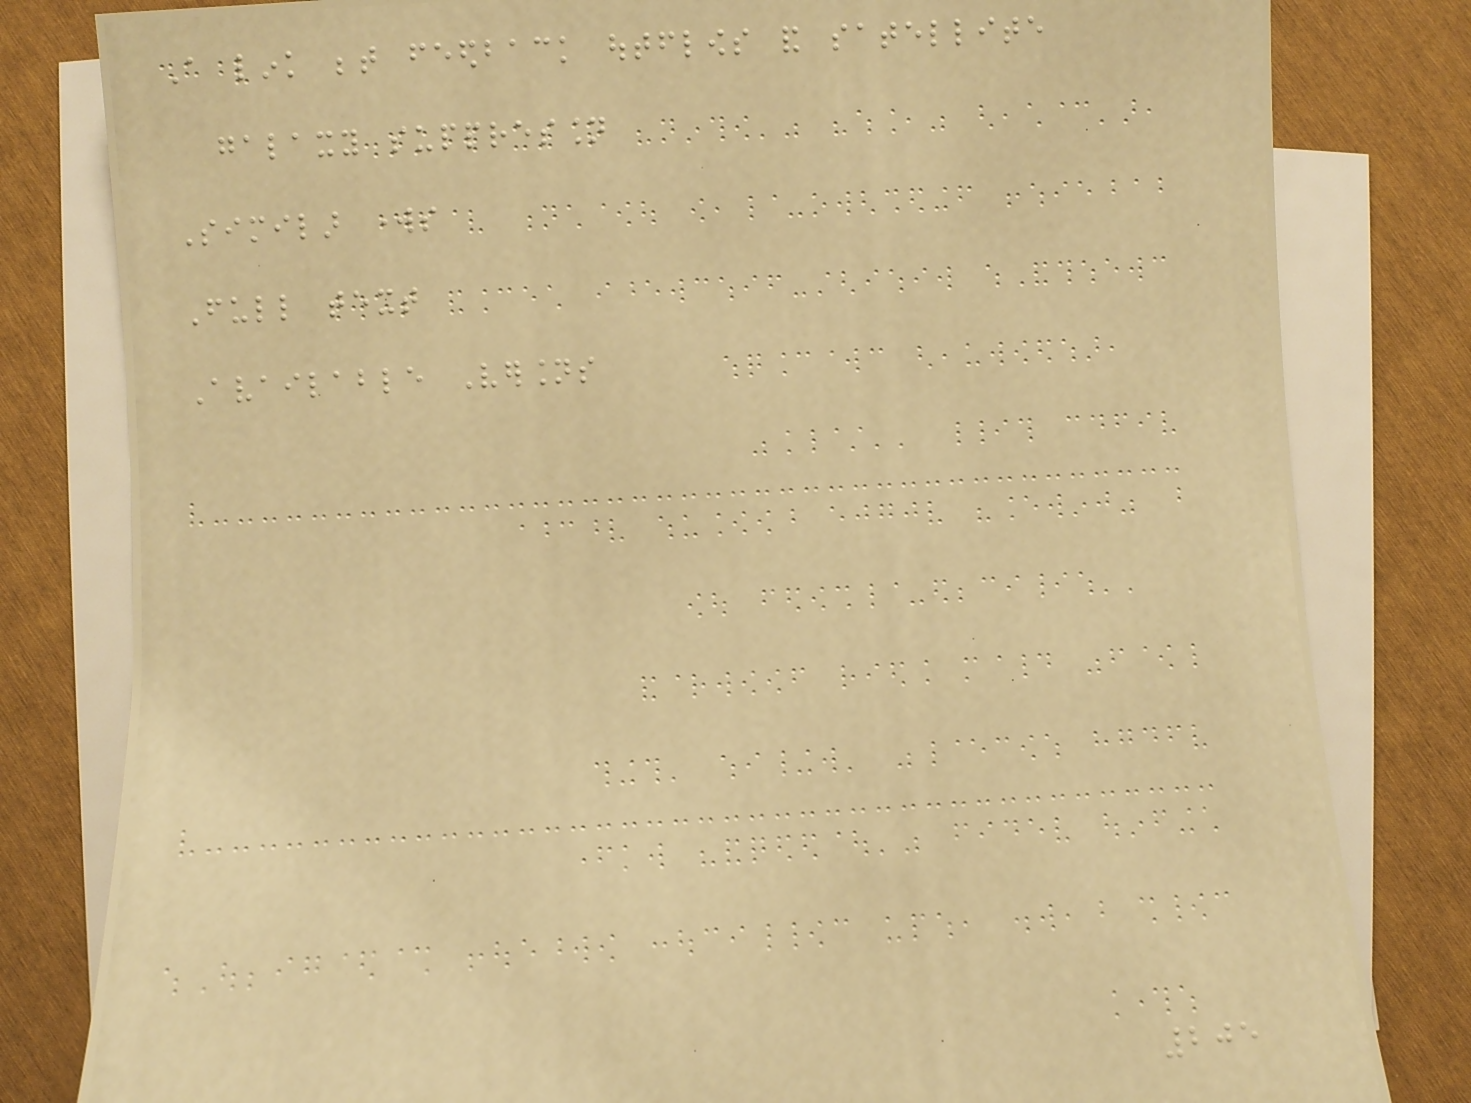A link between feedback outflows and satellite
galaxy suppression
Similar works
Full text
Available Versions
205
